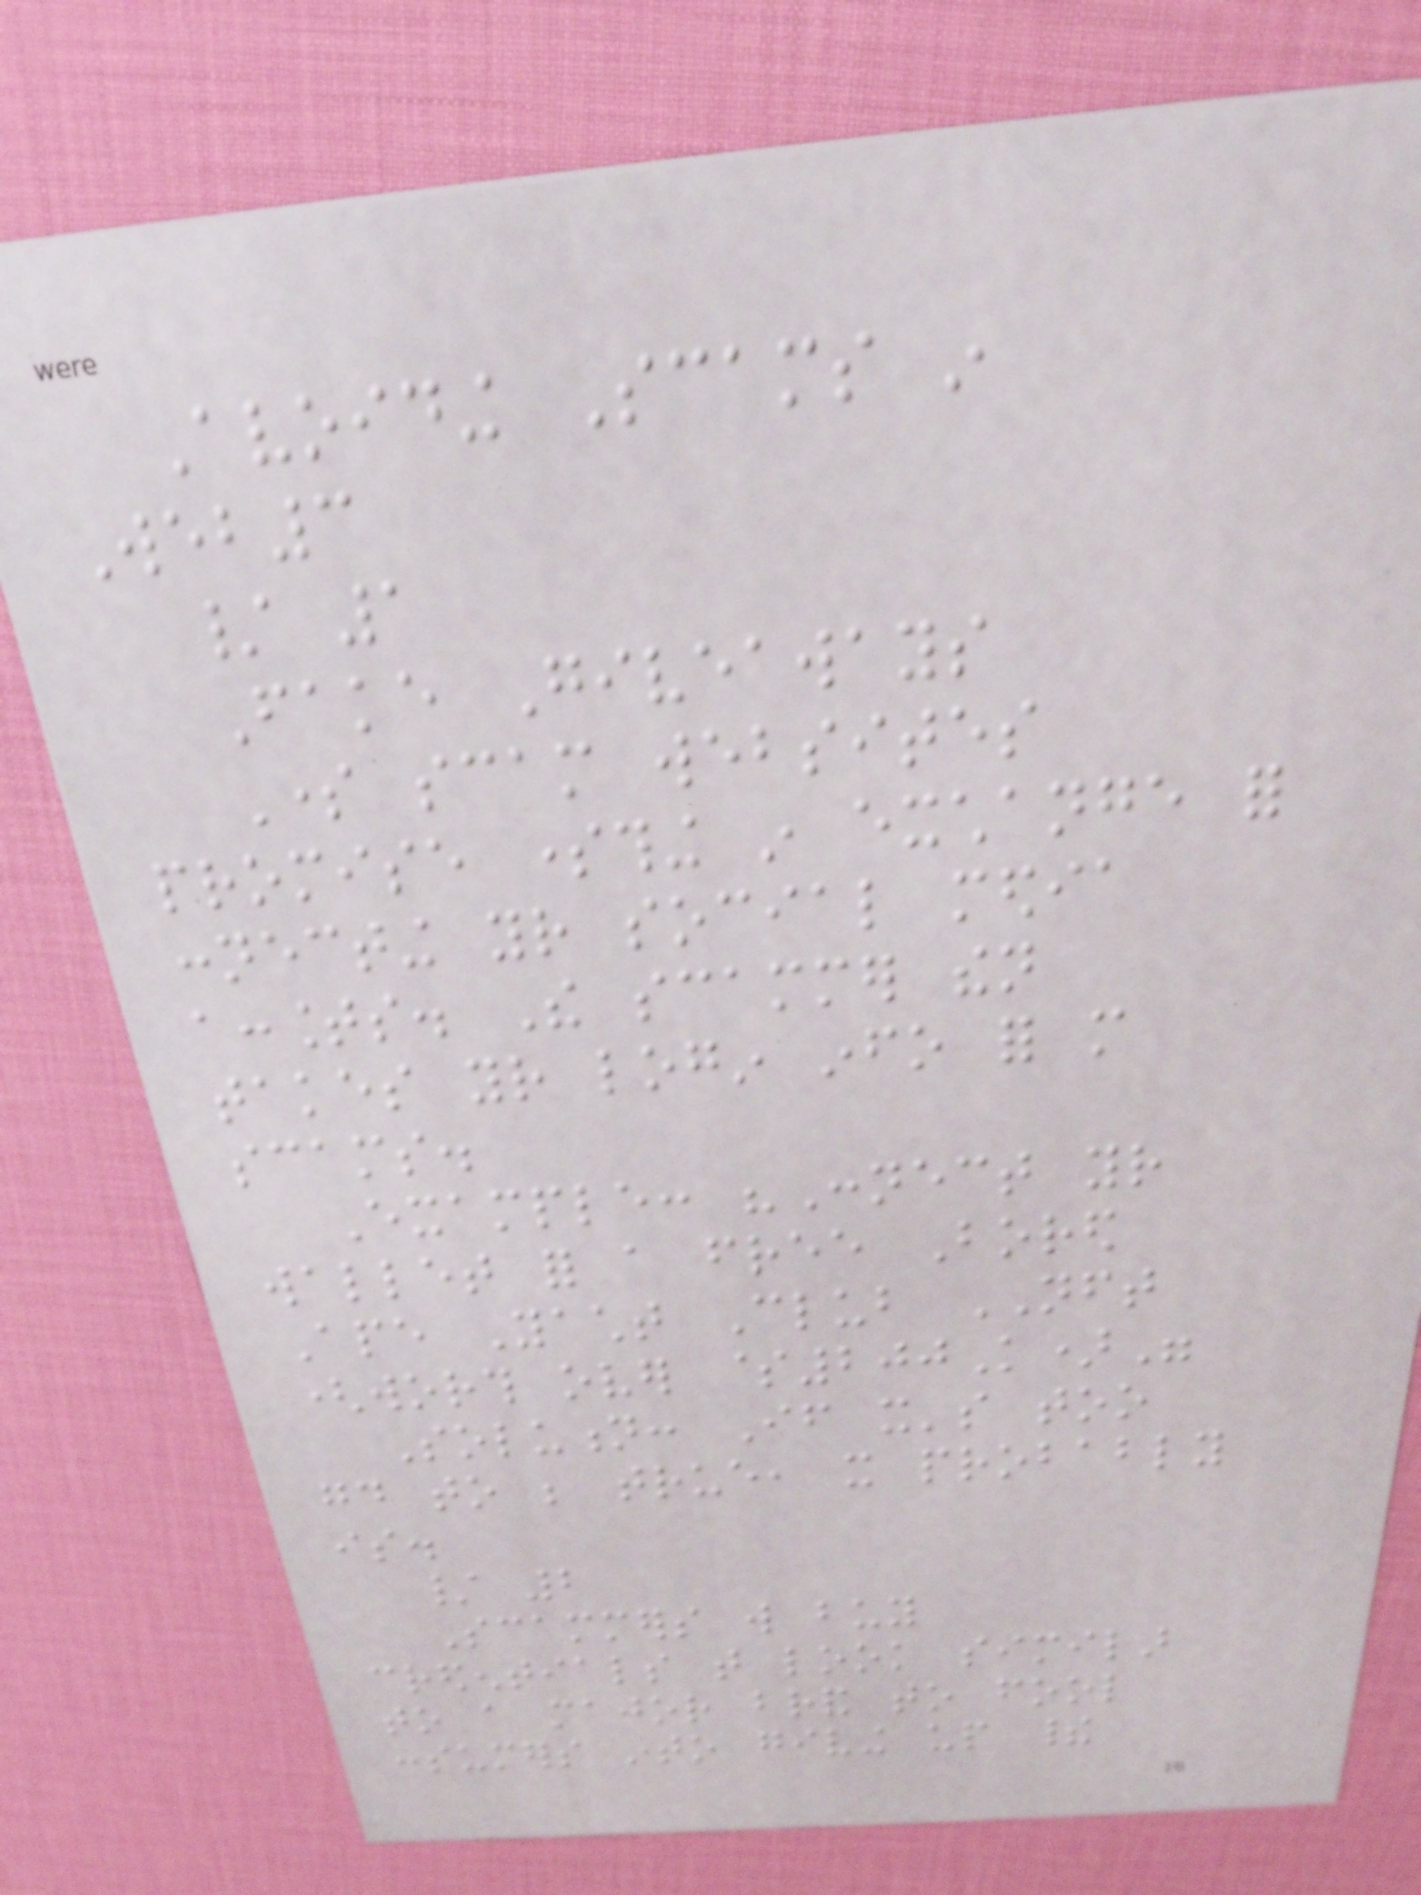Avoiding Scams in
Web3
/ 1
Fake Giveaways
Some scam websites
promise something in exchange for
connecting your social media
accounts. The scammer then
takes your login info for more
scams.
Example: "Connect your
wallet for a free Bored
Ape Yacht Club NFT
(worth over $200K)"
Solution: If it's too
good to be true, it probably
is.
/ 2
Scammers will buy
credentials that look similar
to a major brand to fool
consumers into giving up their
